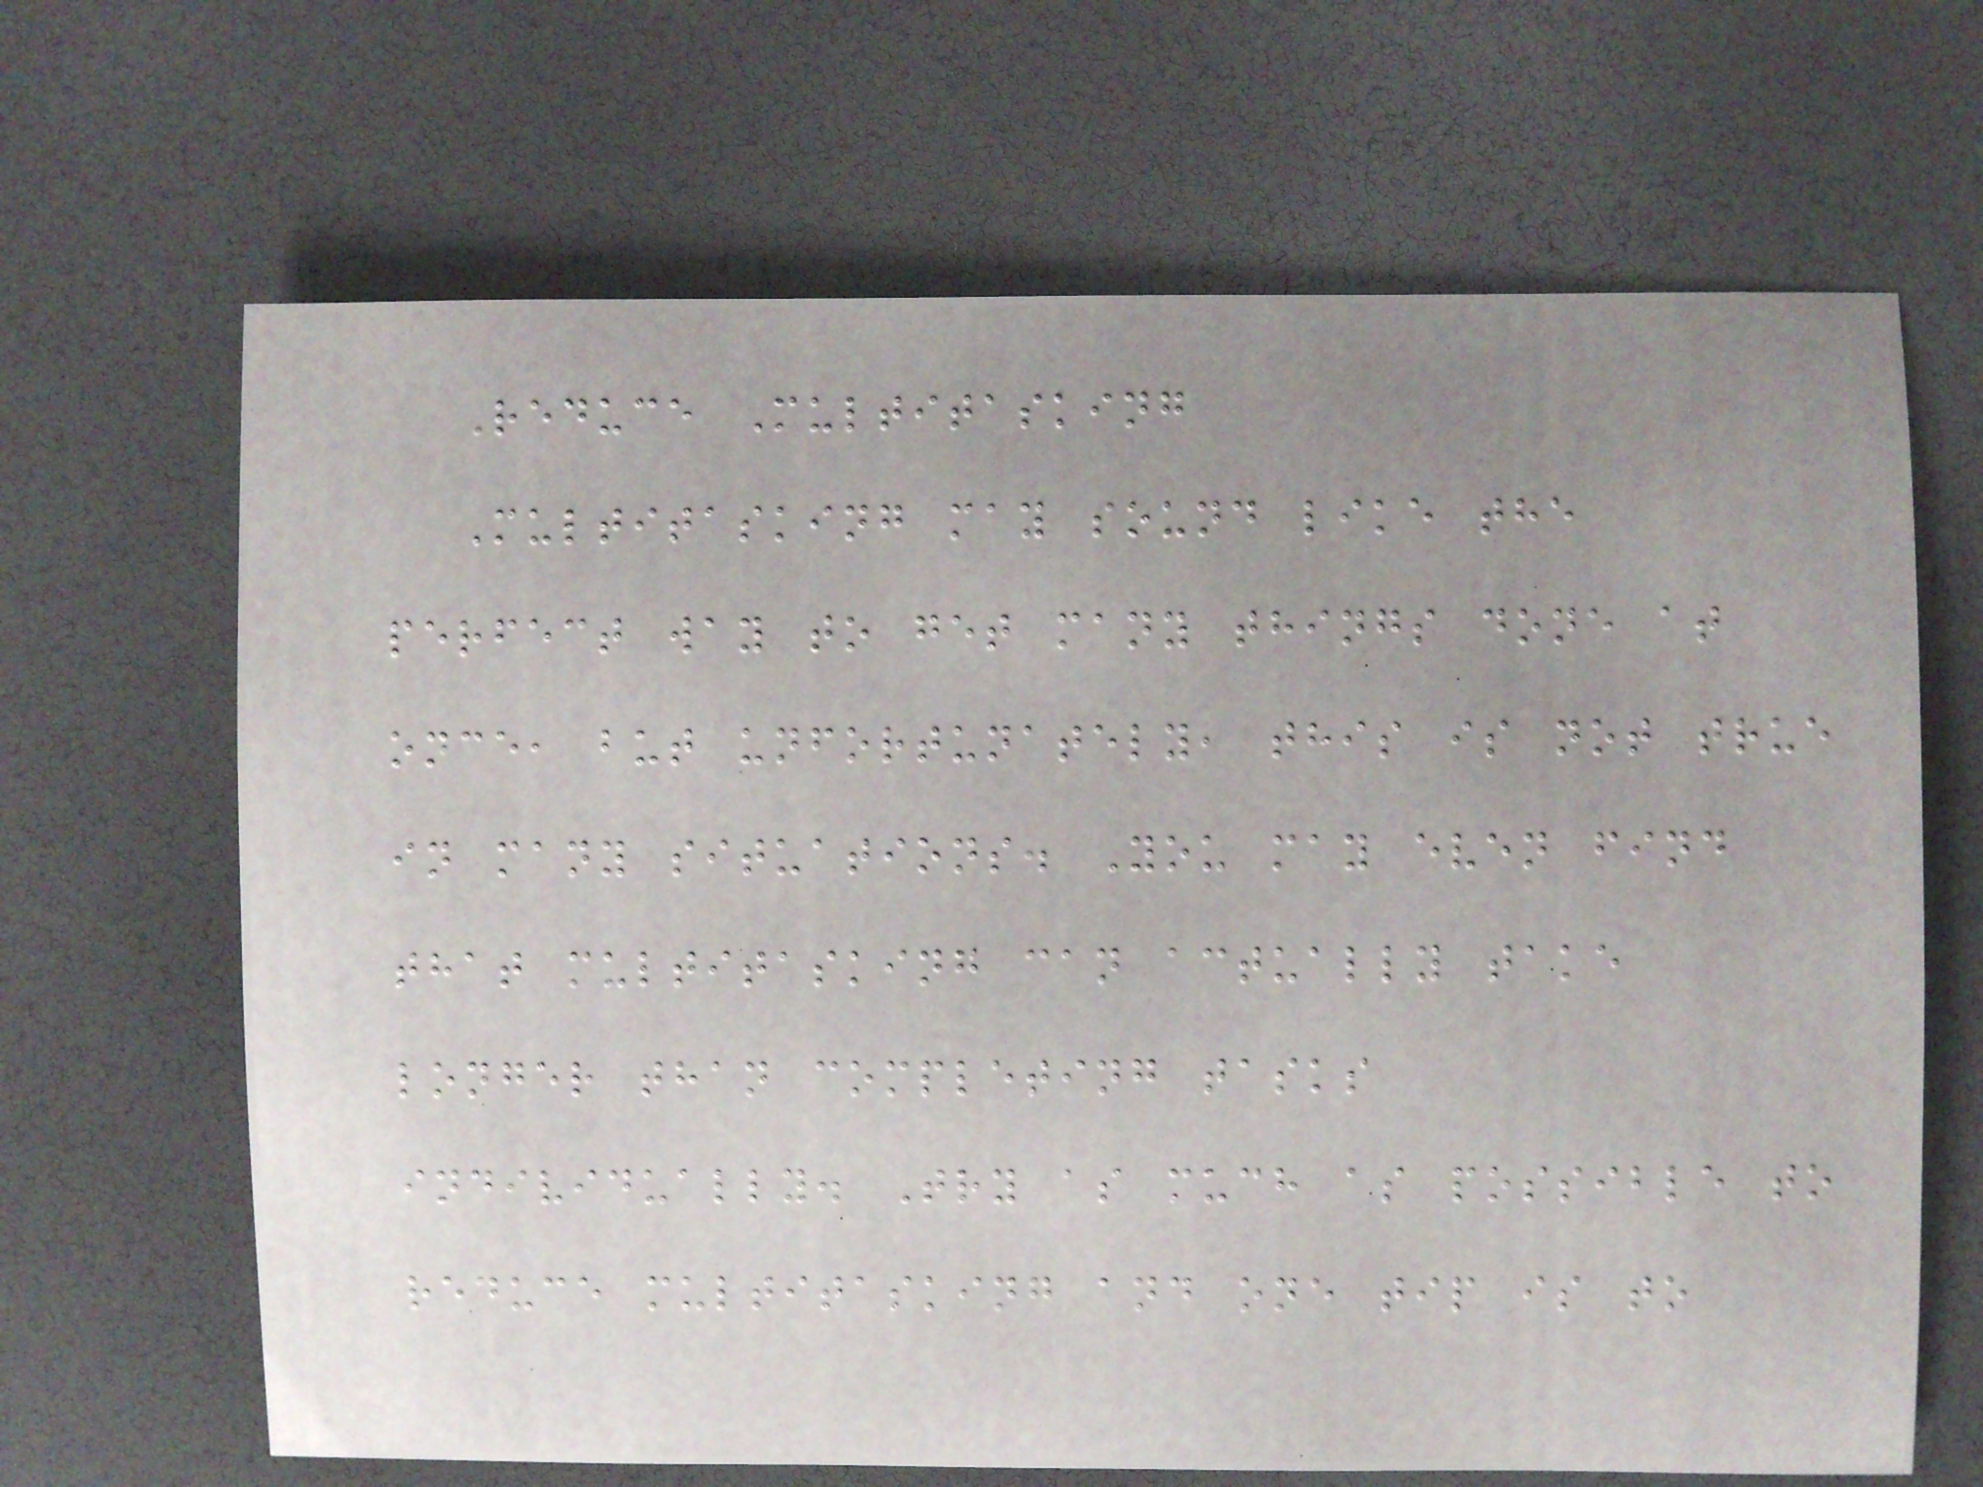Reduce Multitasking
Multitasking may sound like the
perfect way to get many things done at
once, but unfortunately, this is not true
in many situations. You may even find
that multitasking can actually take
longer than completing tasks
individually. Try as much as possible to
reduce multitasking and one tip is to
